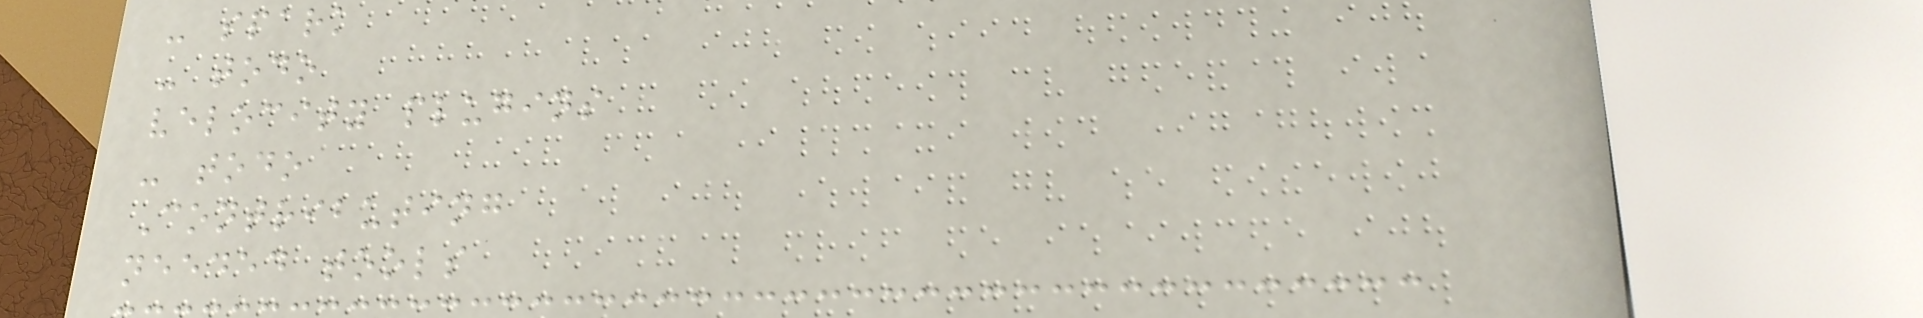- spark
- todo
velocity plugins
- todo
Contributing
needed tools
